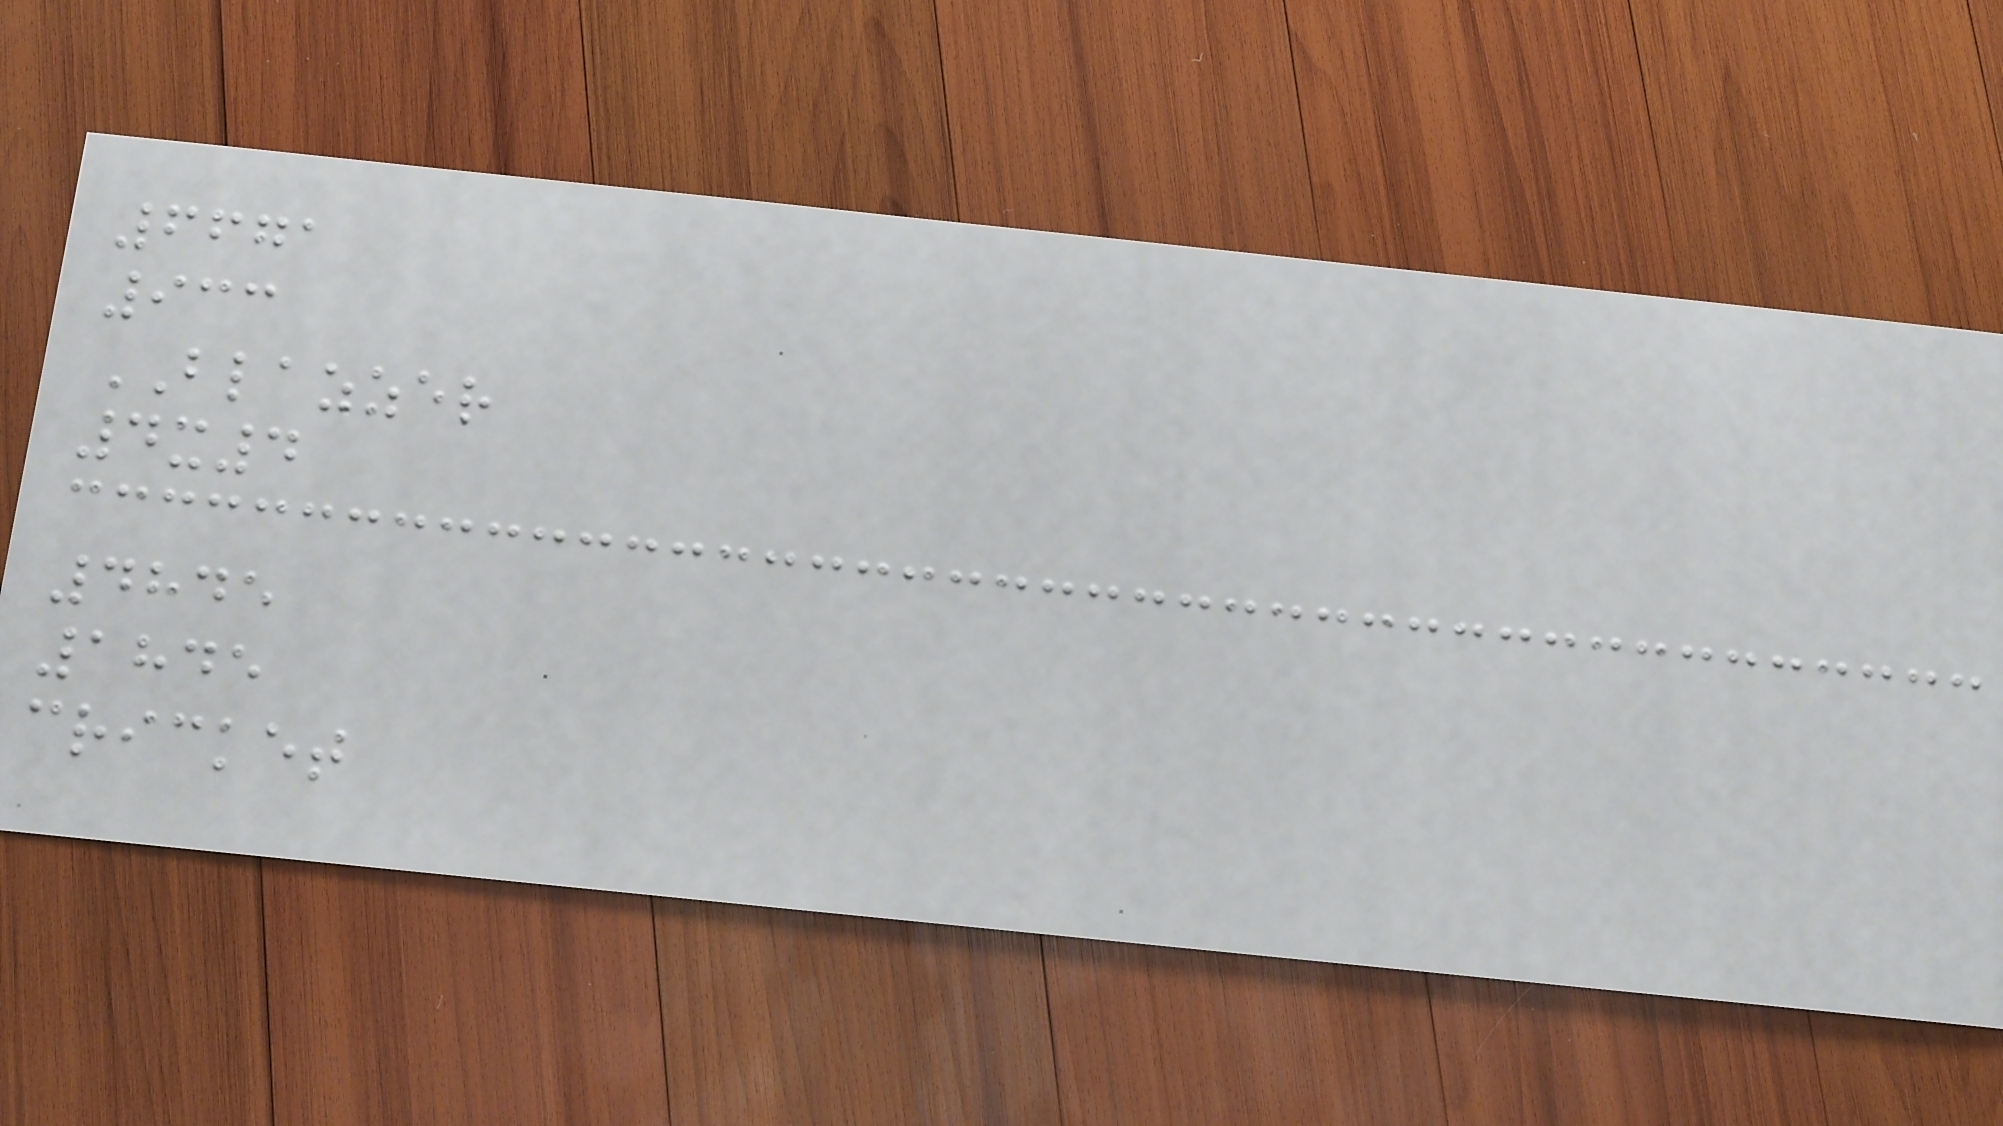6671
933
BLAZZER
4x4
4845
1845
cricket
